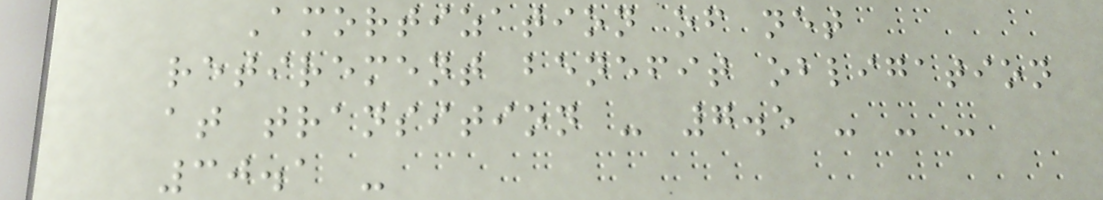Amortization of net
retirement benefit obligation
at transition - 7.5 - - -
30.1 -
